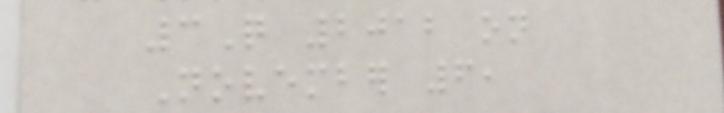3Q 2012 on
November 6,
